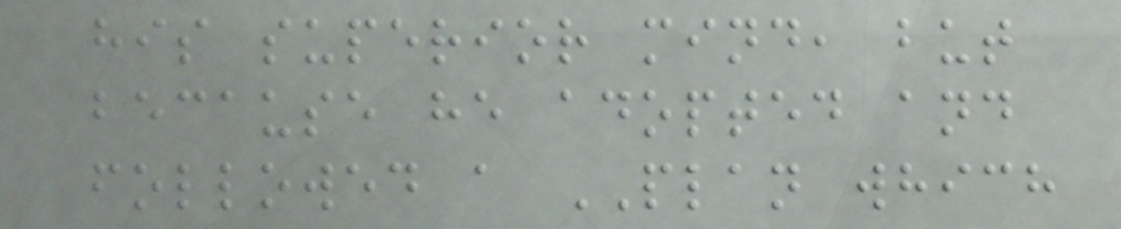his superior mind, but
because he adopted and
followed a PLAN which
